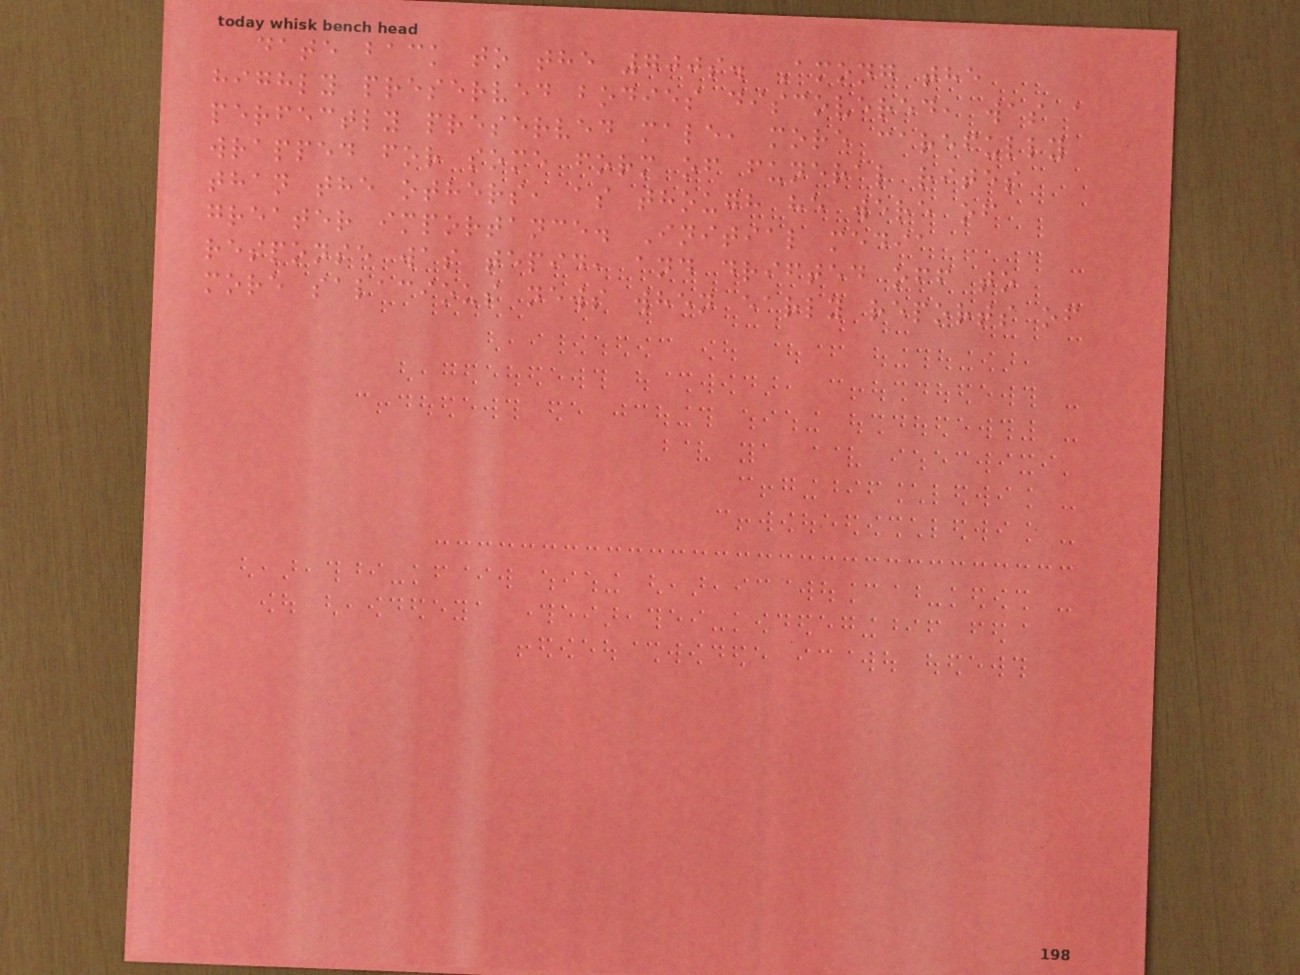date back to the 700s. Among the
highly preserved bodies discovered, was a
perfectly preserved male, more carefully
wrapped for some form of funeral rites
than the others, as though he were of
greater importance. Initial media
response was tepid, and drifted off to
more salacious news when early reports of
